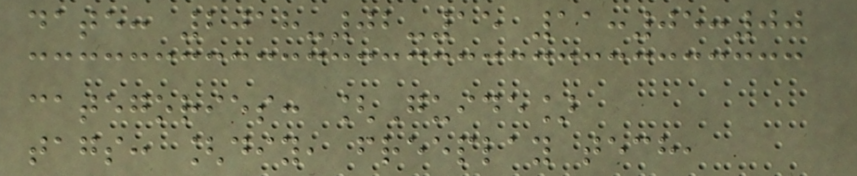date: 2018-02-15 11:05:00
categories: [Guide]
tags: [diy, freeplay tech,
